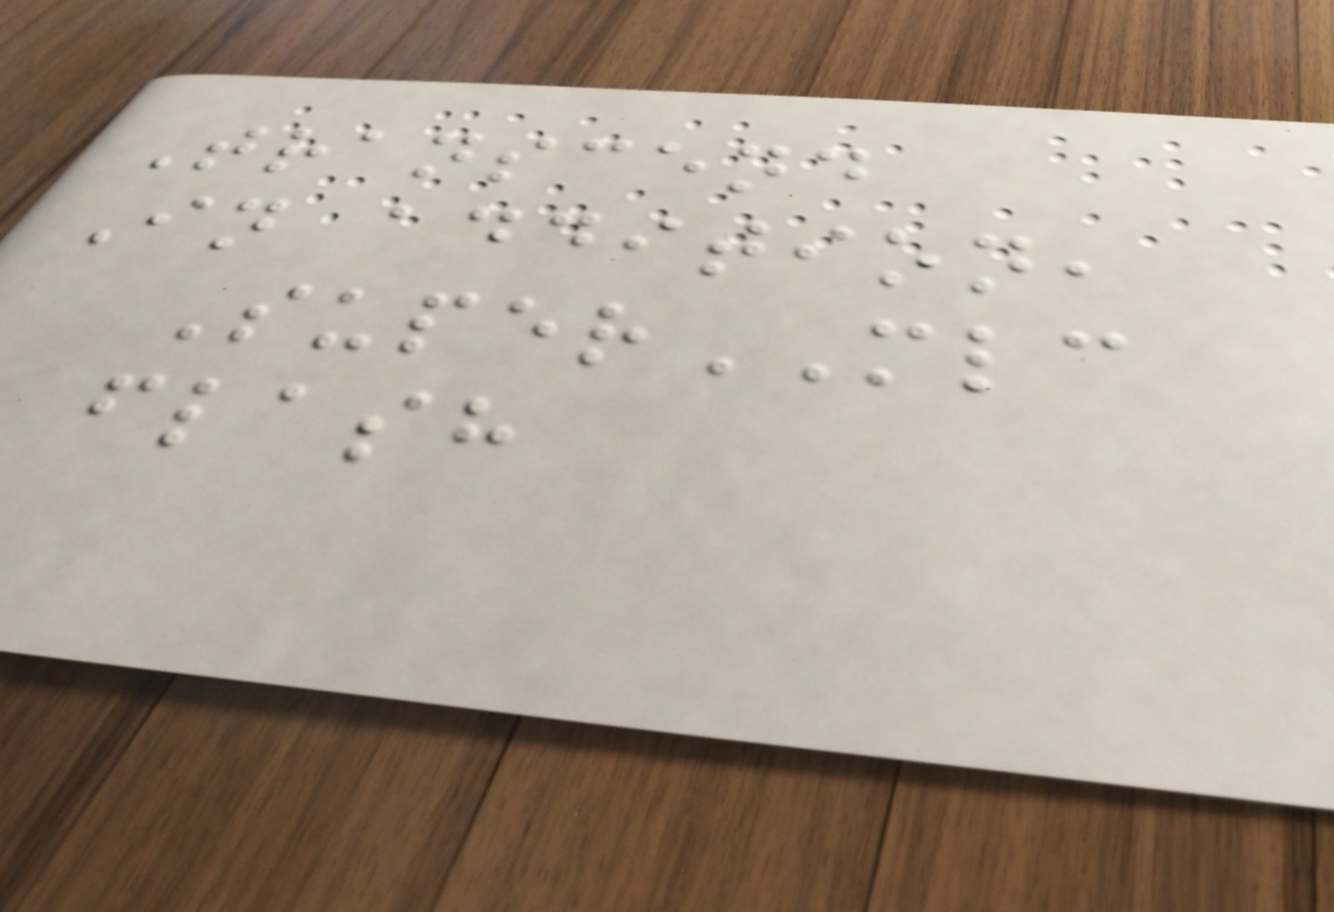Transcend
In addition,
SuperMLC
flash
